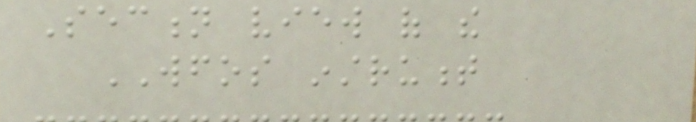Section view of the
WFOS instrument
